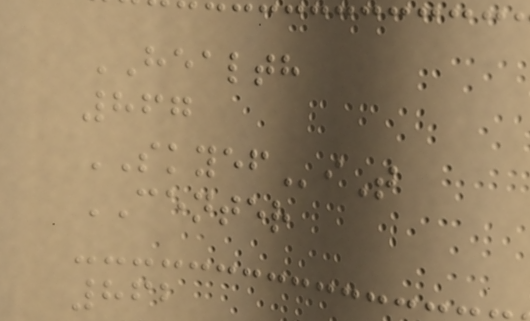HEALTH
867
SKYEFiT
CENTER
862
